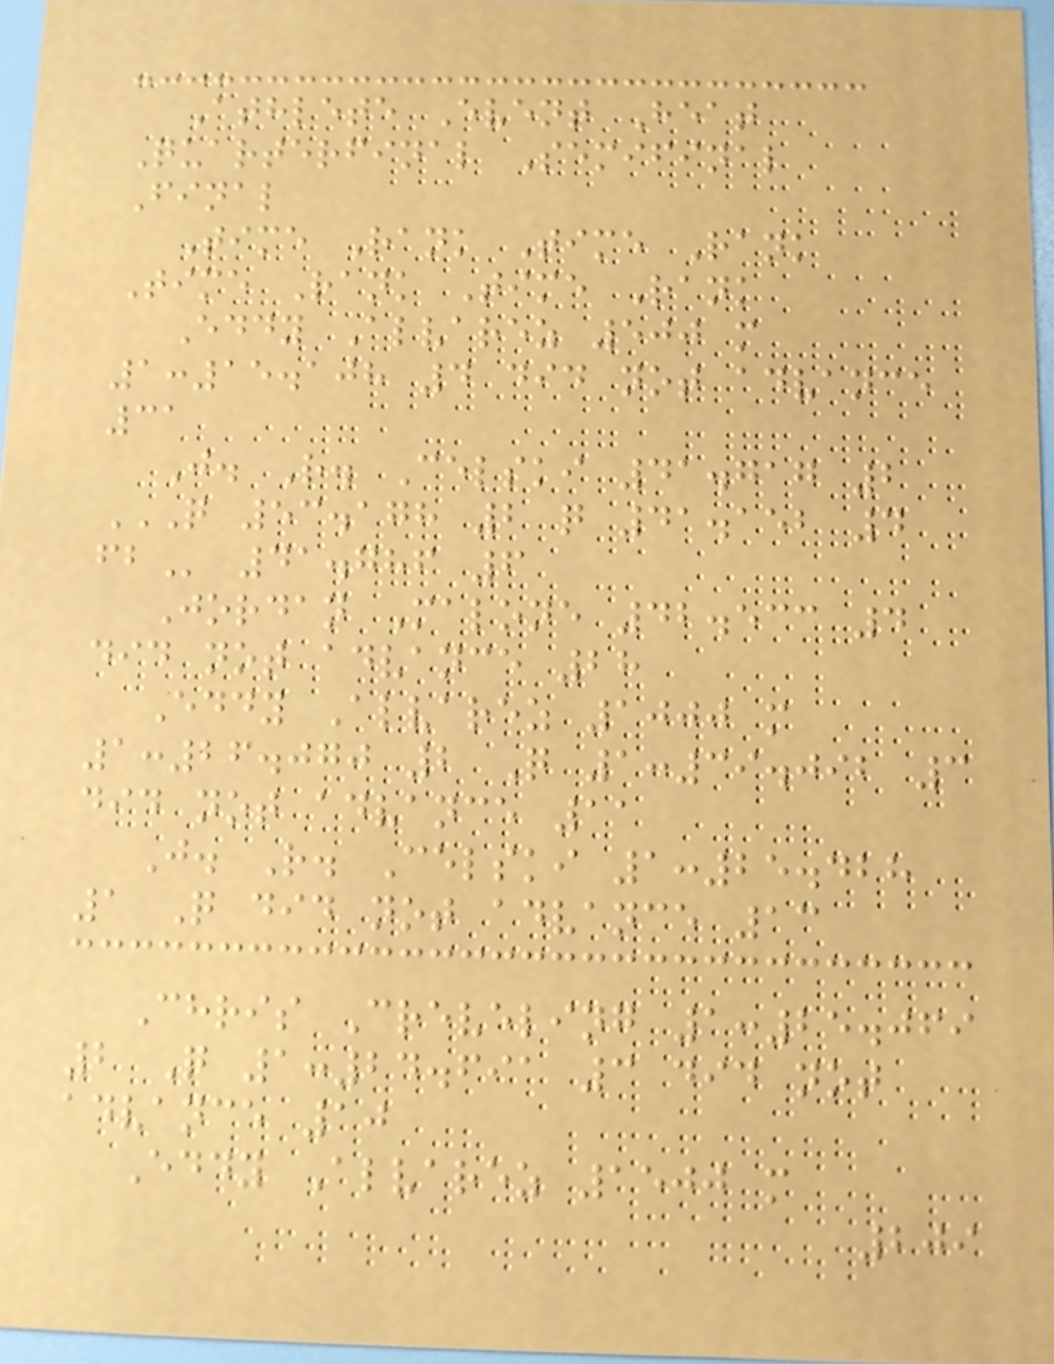Athlete Event Heat
Quarterfinal Semifinal
Final
Time Rank Time Rank
Time Rank Time Rank
Eddy Alvarez 500 m
1:15.108 4 did not advance
31
J. R. Celski 41.717 2
Q 53.178 2 Q 41.152 4
FB 41.786 6
Jordan Malone 42.533 4
did not advance 28
Eddy Alvarez 1000 m
1:26.070 2 Q 1:39.092 3
did not advance 11
J. R. Celski 1:25.428
1 Q did not advance 13
Chris Creveling 1:25.069
2 Q 1:24.691 3 did not
advance 10
Eddy Alvarez 1500 m
209
